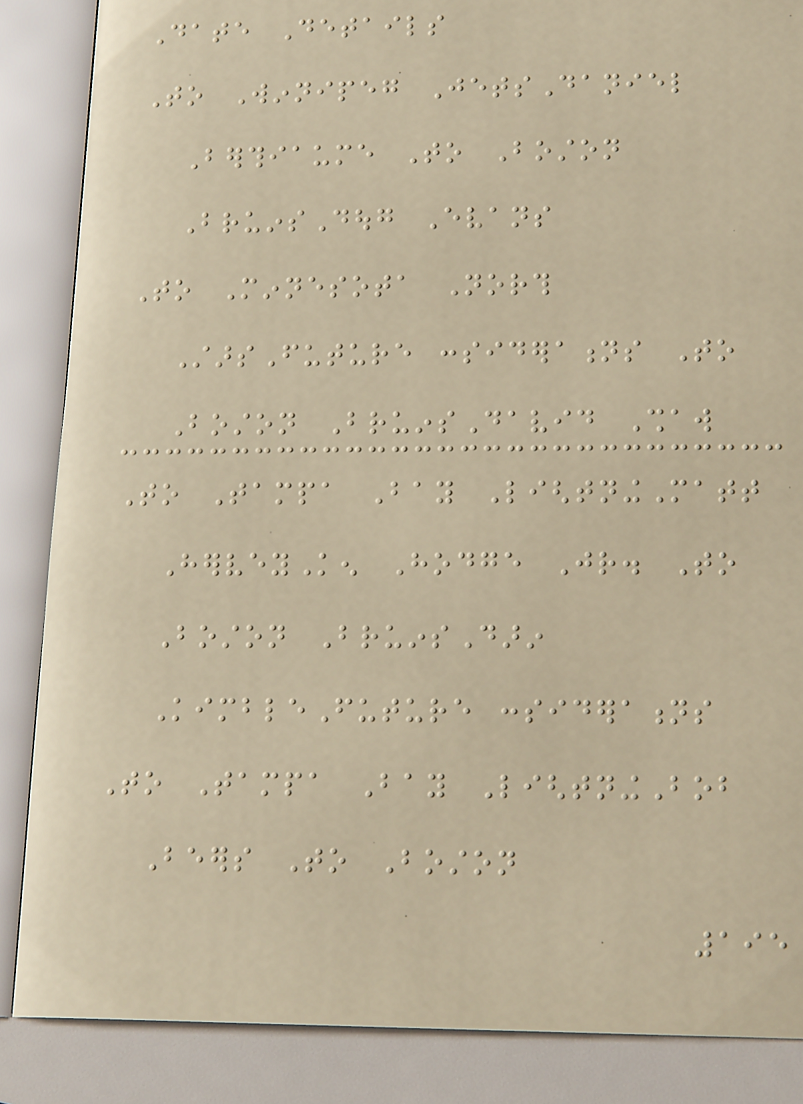Date Details
To Winnipeg JetsDaniel
Berthiaume To Boston
BruinsDoug Evans
To Minnesota North
StarsFuture considerations To
Boston BruinsDavid Shaw
To Tampa Bay LightningMatt
HerveyKen Hodge Jr. To
Boston BruinsDarin
KimbleFuture considerations
To Tampa Bay LightningBob
Beers To Boston
195
